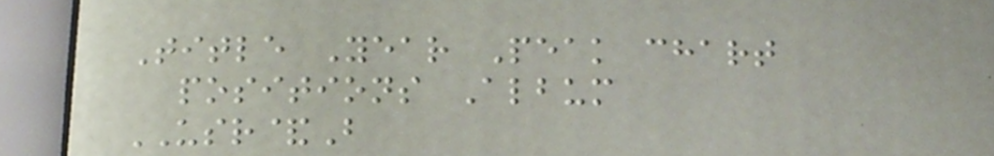Title Year Peak chart
positions Album
USR&B
